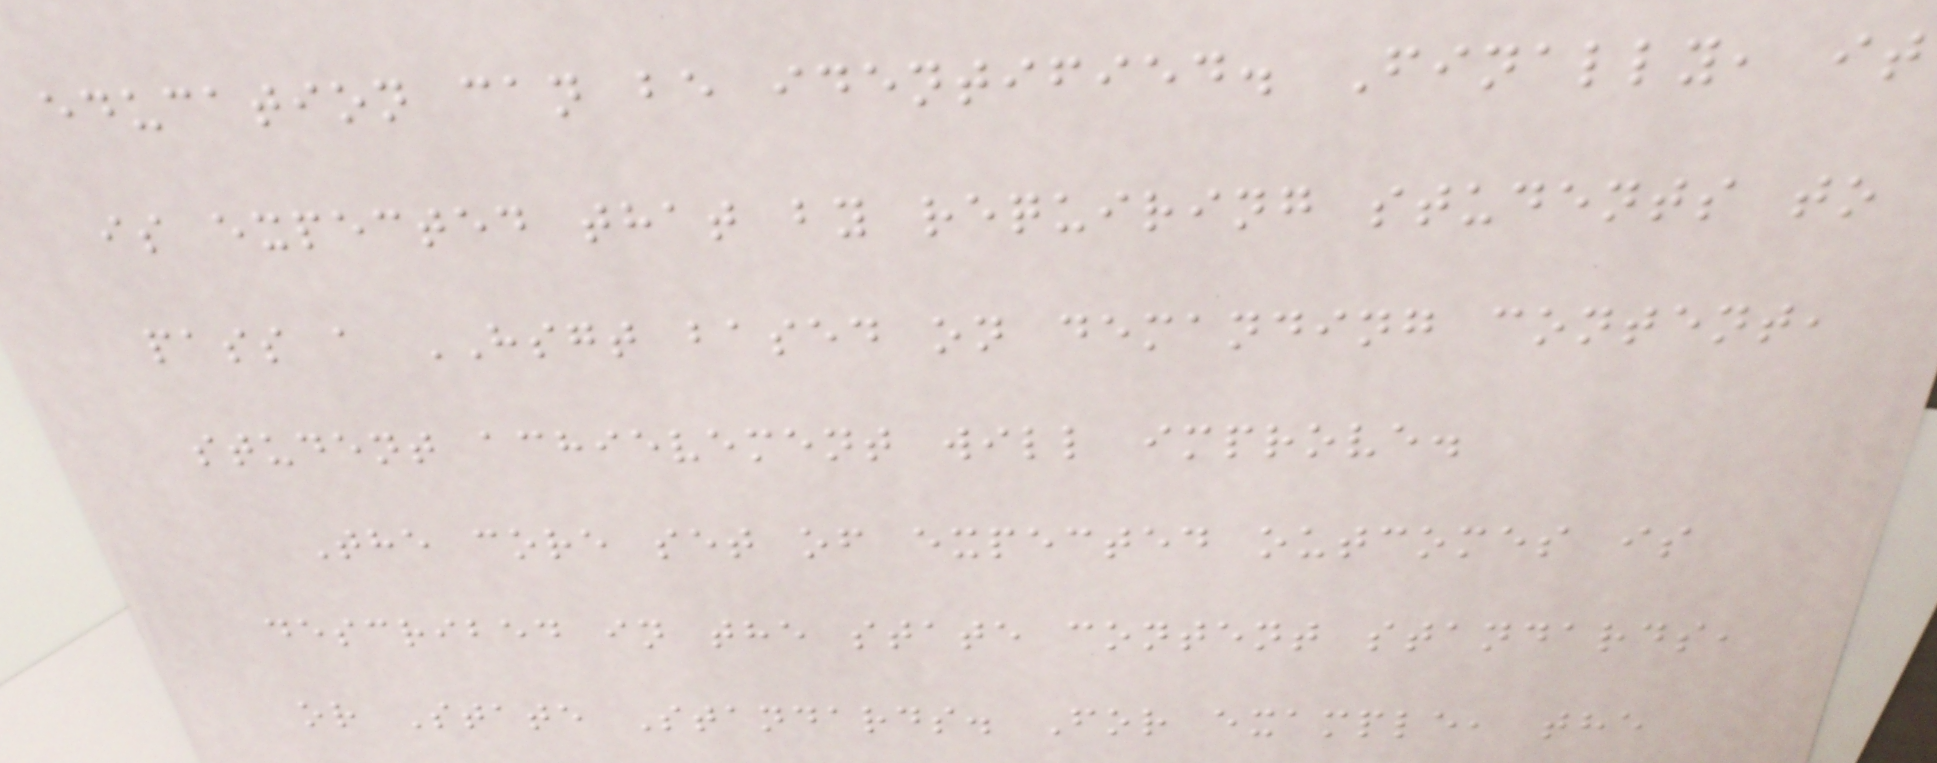education can be identified. Finally, it
is expected that by requiring students to
pass a HSGT based on demanding content,
student achievement will improve.
The core set of expected outcomes is
described in the state content standards,
or State Standards. For example, the
